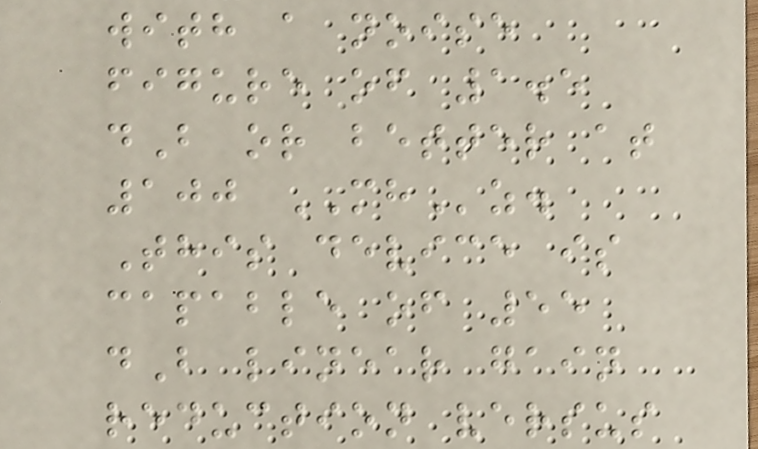with a noise
figure of 1.5
dB or better at
100 MHz.
This device is
capable of 55
dB linear gain
reduction versus
